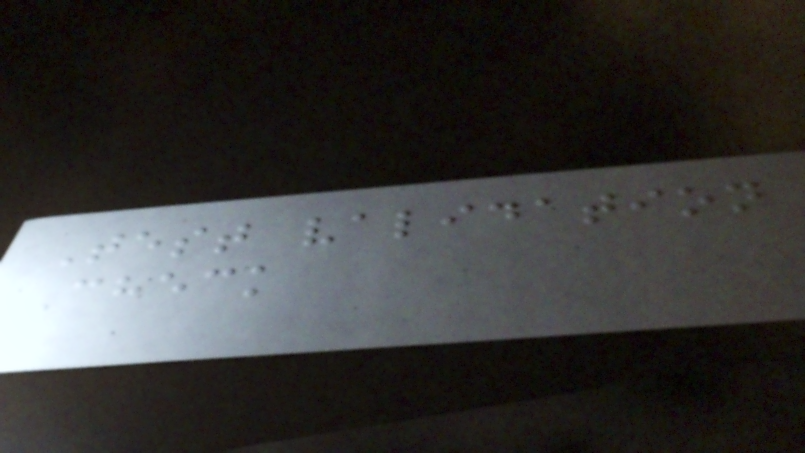Test validation
Check
